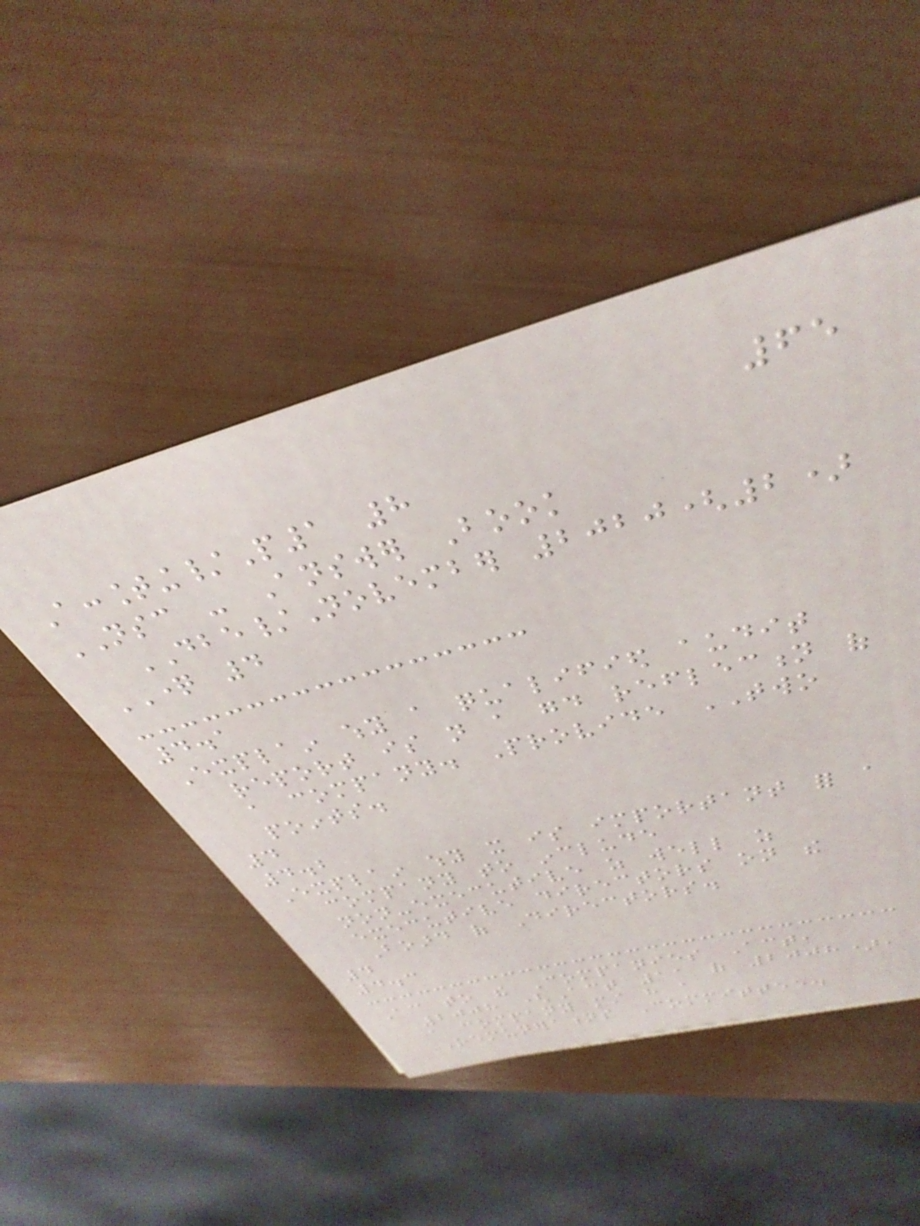65
Accounting/P1 8
NSC - Answer Book
DBE/November 2020(2)
QUESTION 4
4.1
Explain why a qualified audit
report is not a good reflection of
a company. Provide TWO
points.
4
4.2
Explain why it is important for a
company to include
non-executive as well as
executive directors on the
Board of Directors.
4
4.3
According to the Companies Act,
2008 (Act 11 of 2008),
a company must have a
Remunerations Committee.
